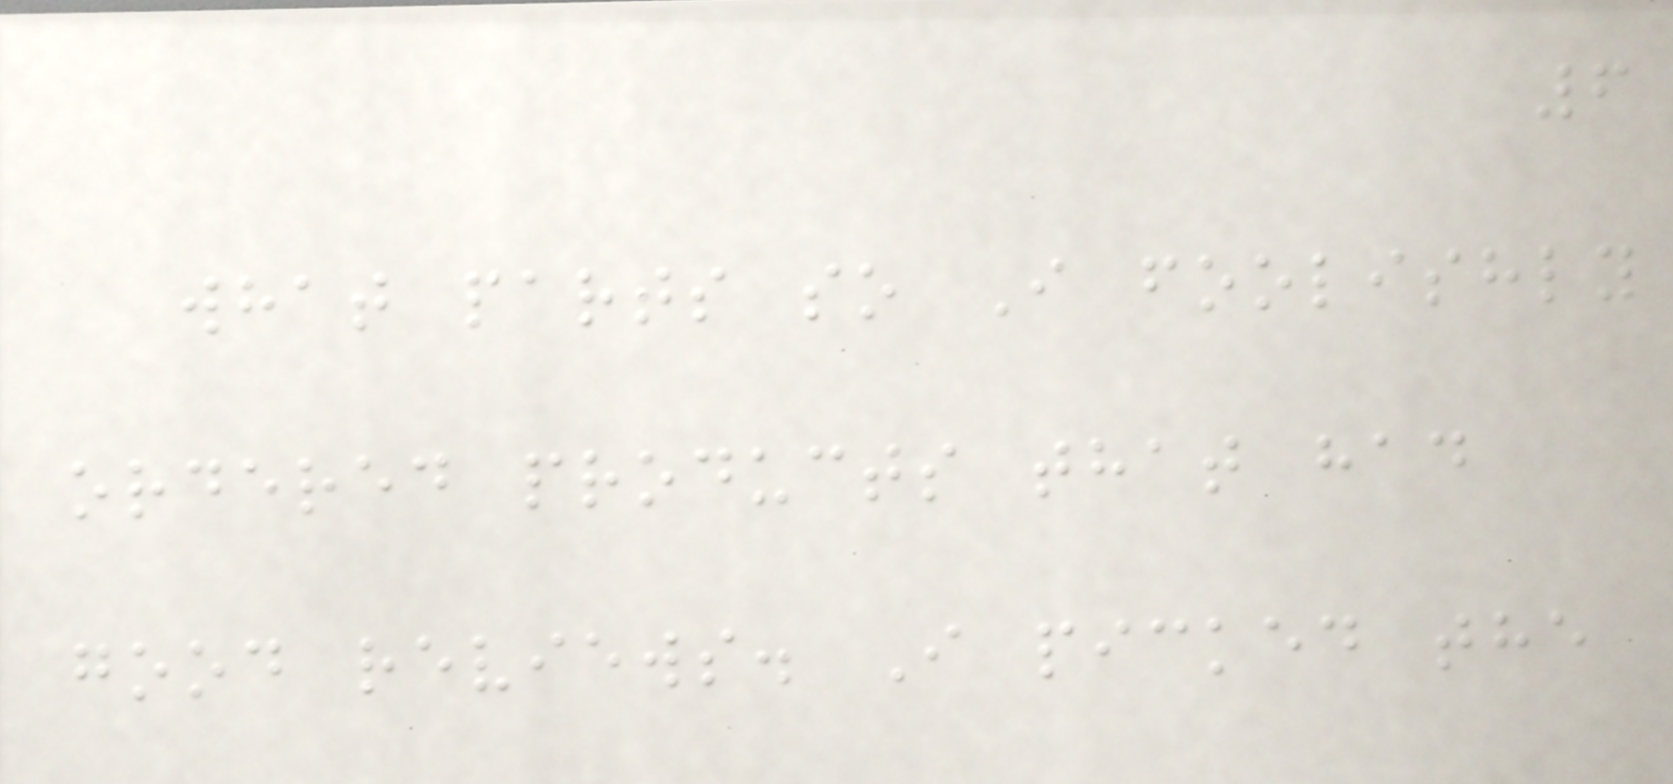6
what parts so I foolishly
ordered products that had
good reviews. I picked the
